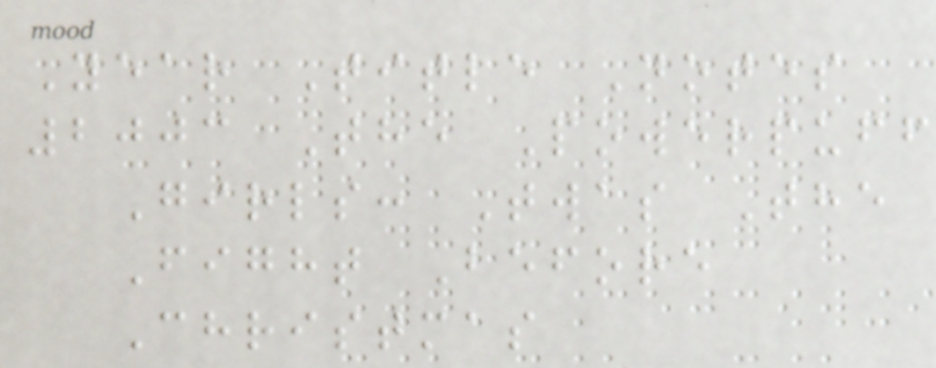Year Title Notes
2003 The Powerpuff
Girls: Twas The
Fight Before
Christmas
